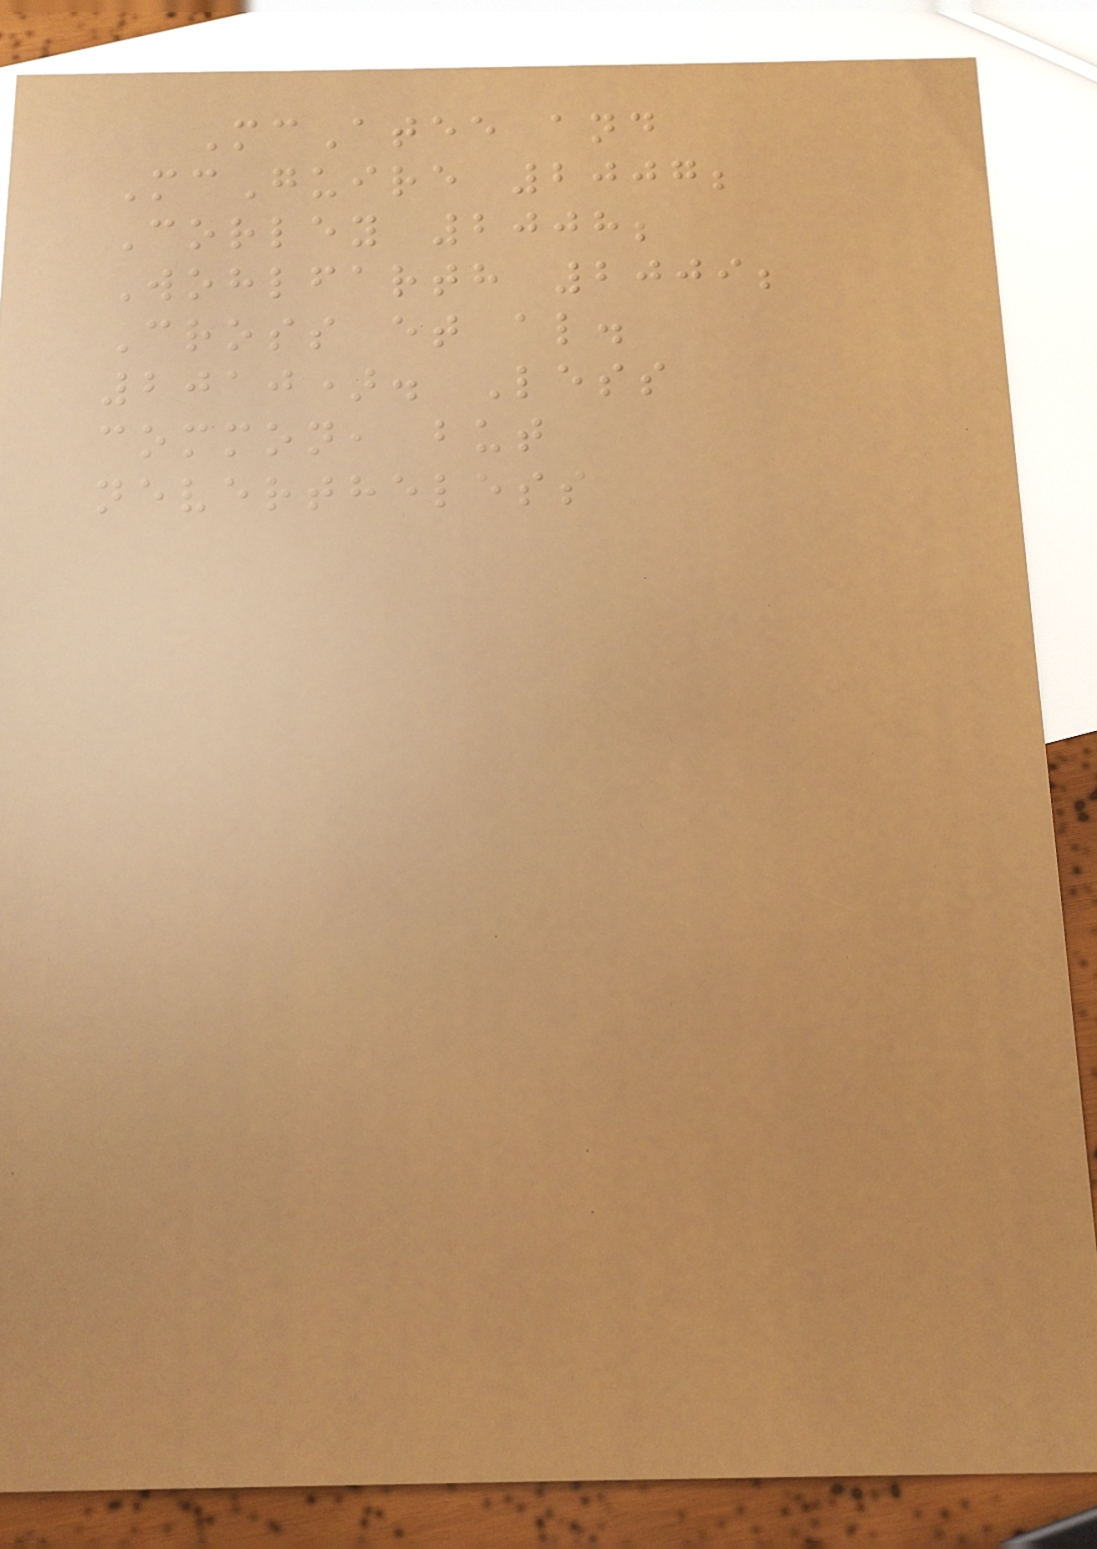McAtee and
McGuire 2007;
Corley 2008;
Wohlfarth 2009;
Cross et al.
2010). Less
common, but
nevertheless
